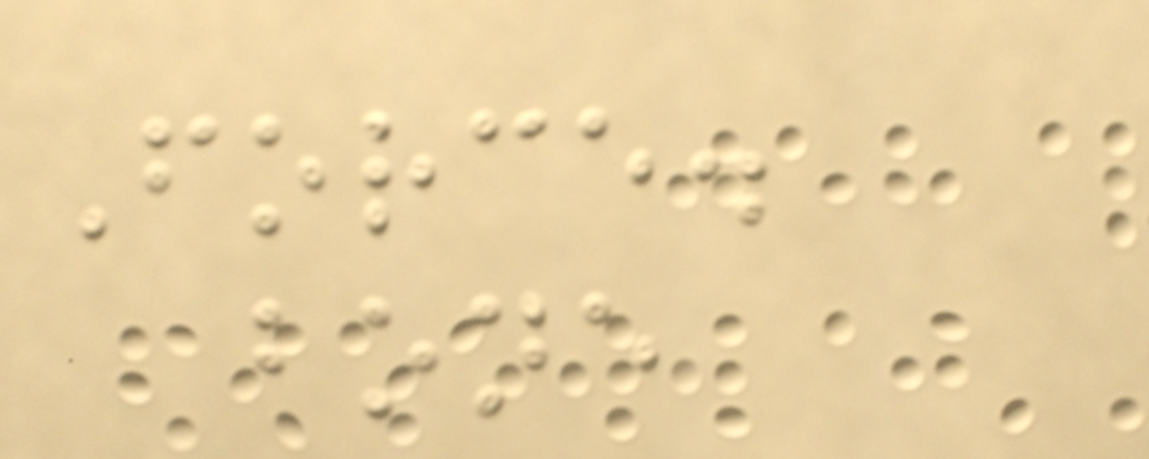Force.
bone
